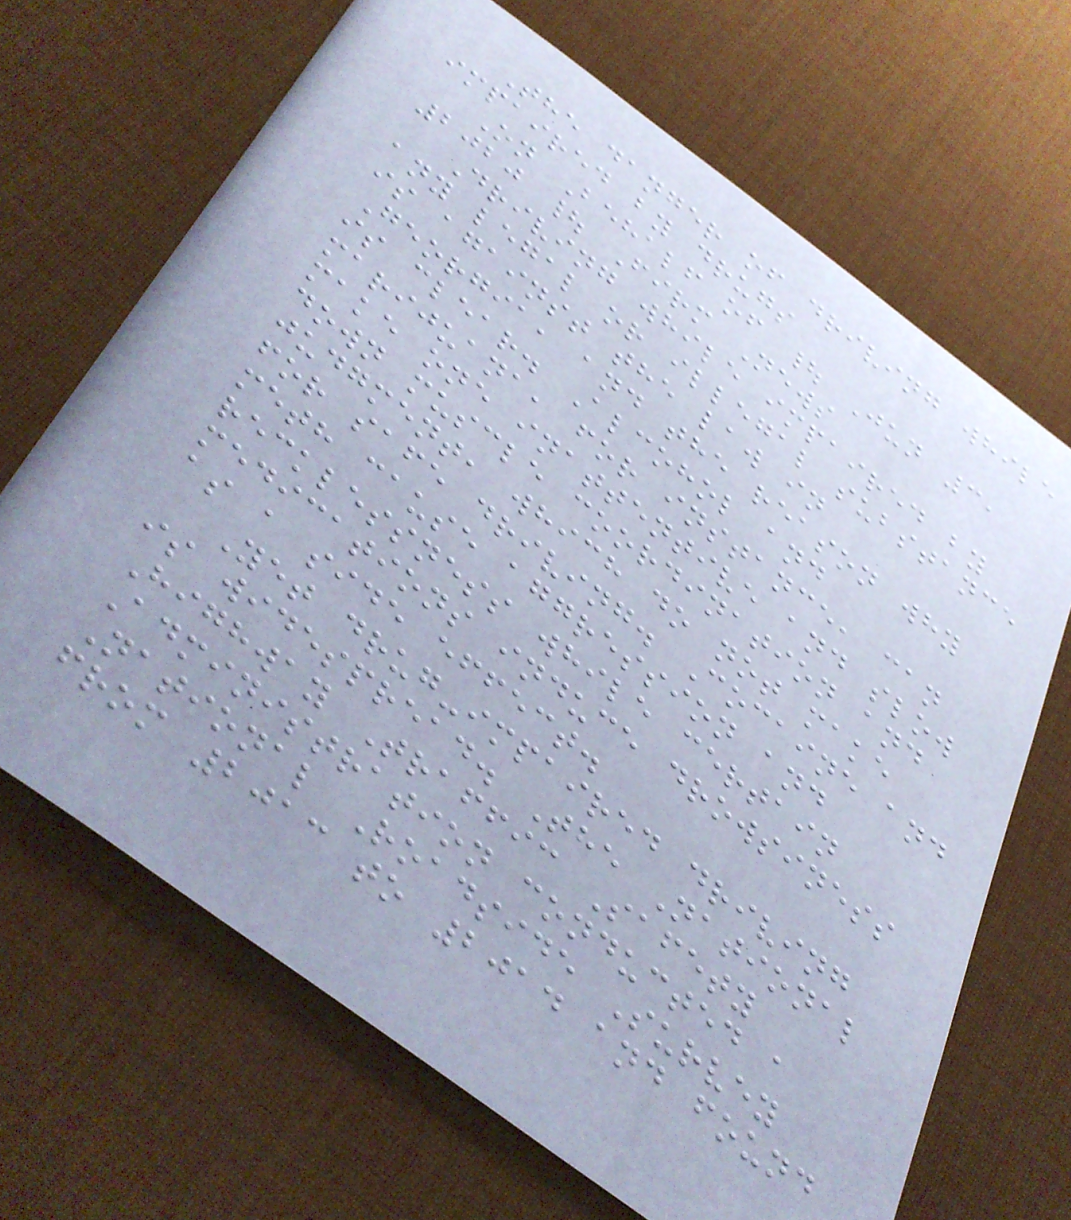The danger of driving while
impaired by drugs
On Behalf of | Jun 3,
2020 | Firm News
Driving while impaired by
any legal or illegal substance
is against the law in
Georgia, and the reason why
is clear. Alcohol and
marijuana, for instance, can
make one inattentive and slow
down muscle coordination and
judgment, which do not make
for safe driving. Cocaine and
meth cause aggression and
recklessness while certain
medications induce drowsiness
as a side effect.
Yet drug-impaired driving
is widespread. The National
Highway Traffic Safety
Administration conducted a
National Roadside Survey
from 2013 to 2014 and found
